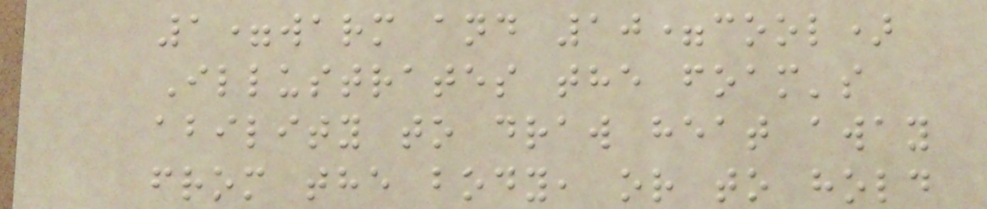1=warm and 10=cool)
Illustrates the foam's
ability to draw heat away
from the body, or to hold
